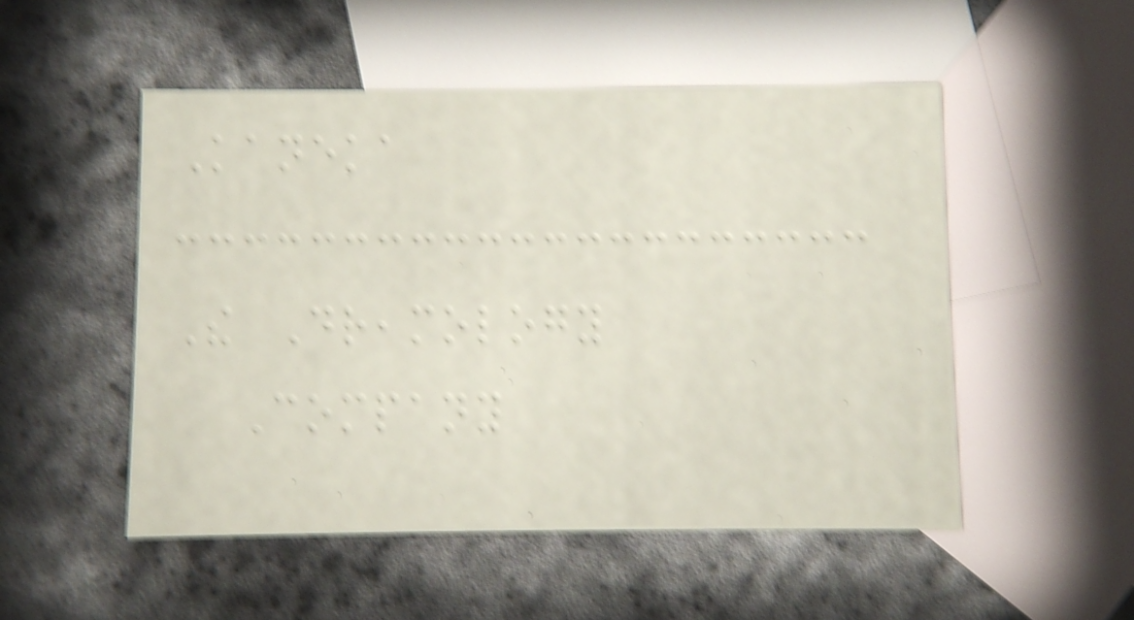Kaneka
The Dreamology
Company
